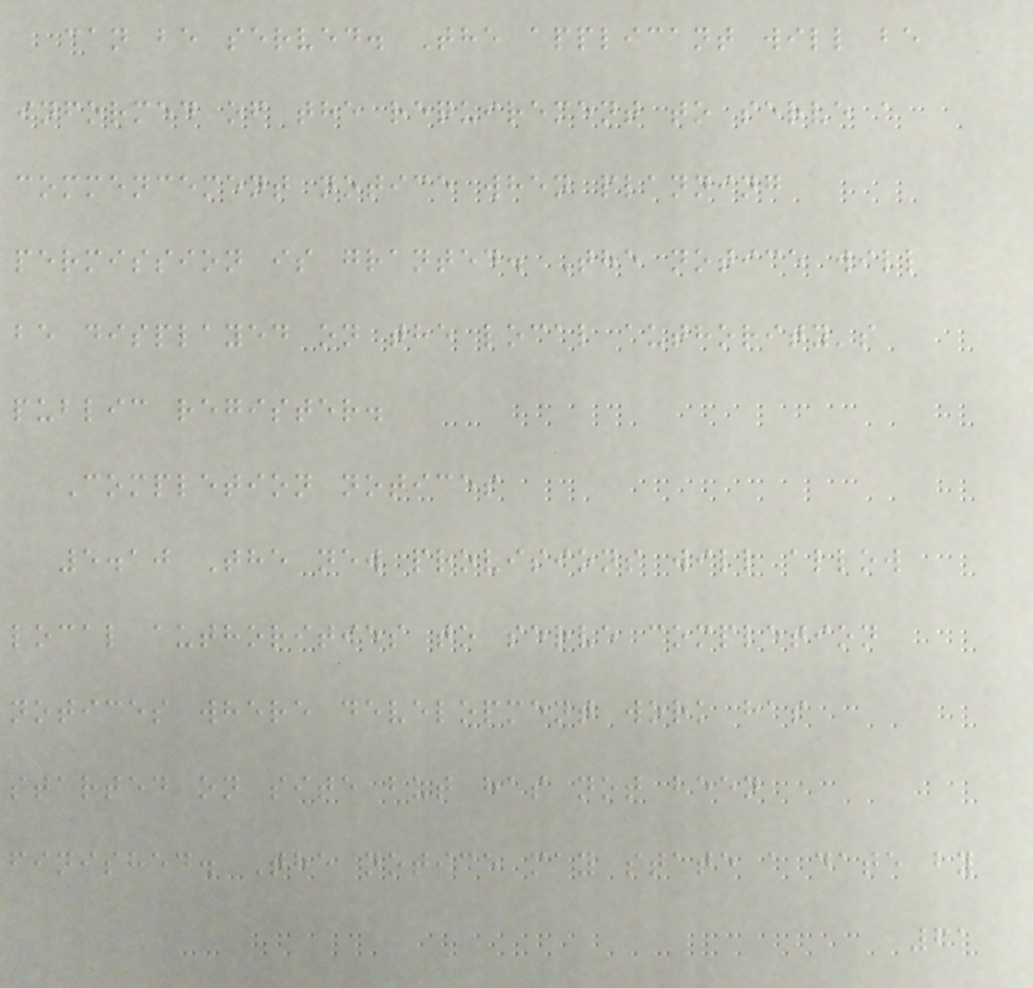can be served. The applicant will be
informed of the requirement to serve a
commencement notice when planning
permission is granted. The notice will
be displayed on the local authority's
public register.
Completion notices
5.10 The new provisions will allow
local authorities to serve completion
notices where development work has
started on site but has not been
finished. The notice may state a date by
61
